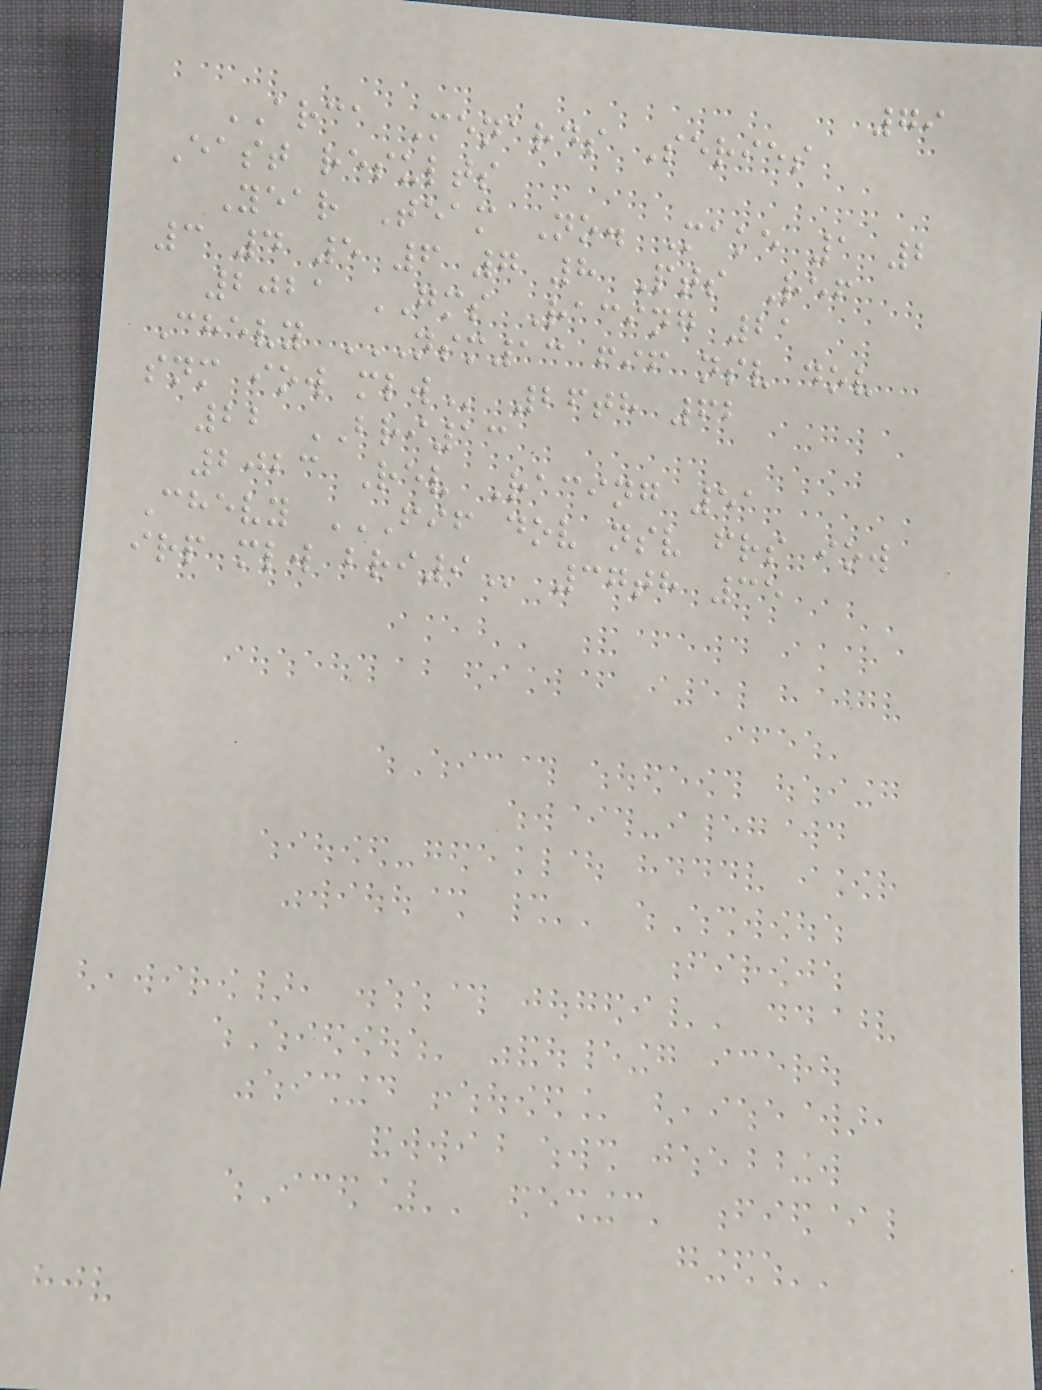79
ARCA Menards Series
East results
Year Team No. Make 1 2
3 4 5 6 7 8 Pts Ref
2021 GMS Racing 21
Chevy NSM13 FIF NSV DOV
SNM IOW MLW 26th 62
22 BRI13
2023 Rev Racing 51
Chevy FIF DOV NSV FRS IOW
IRP MLW BRI9 37th 35
